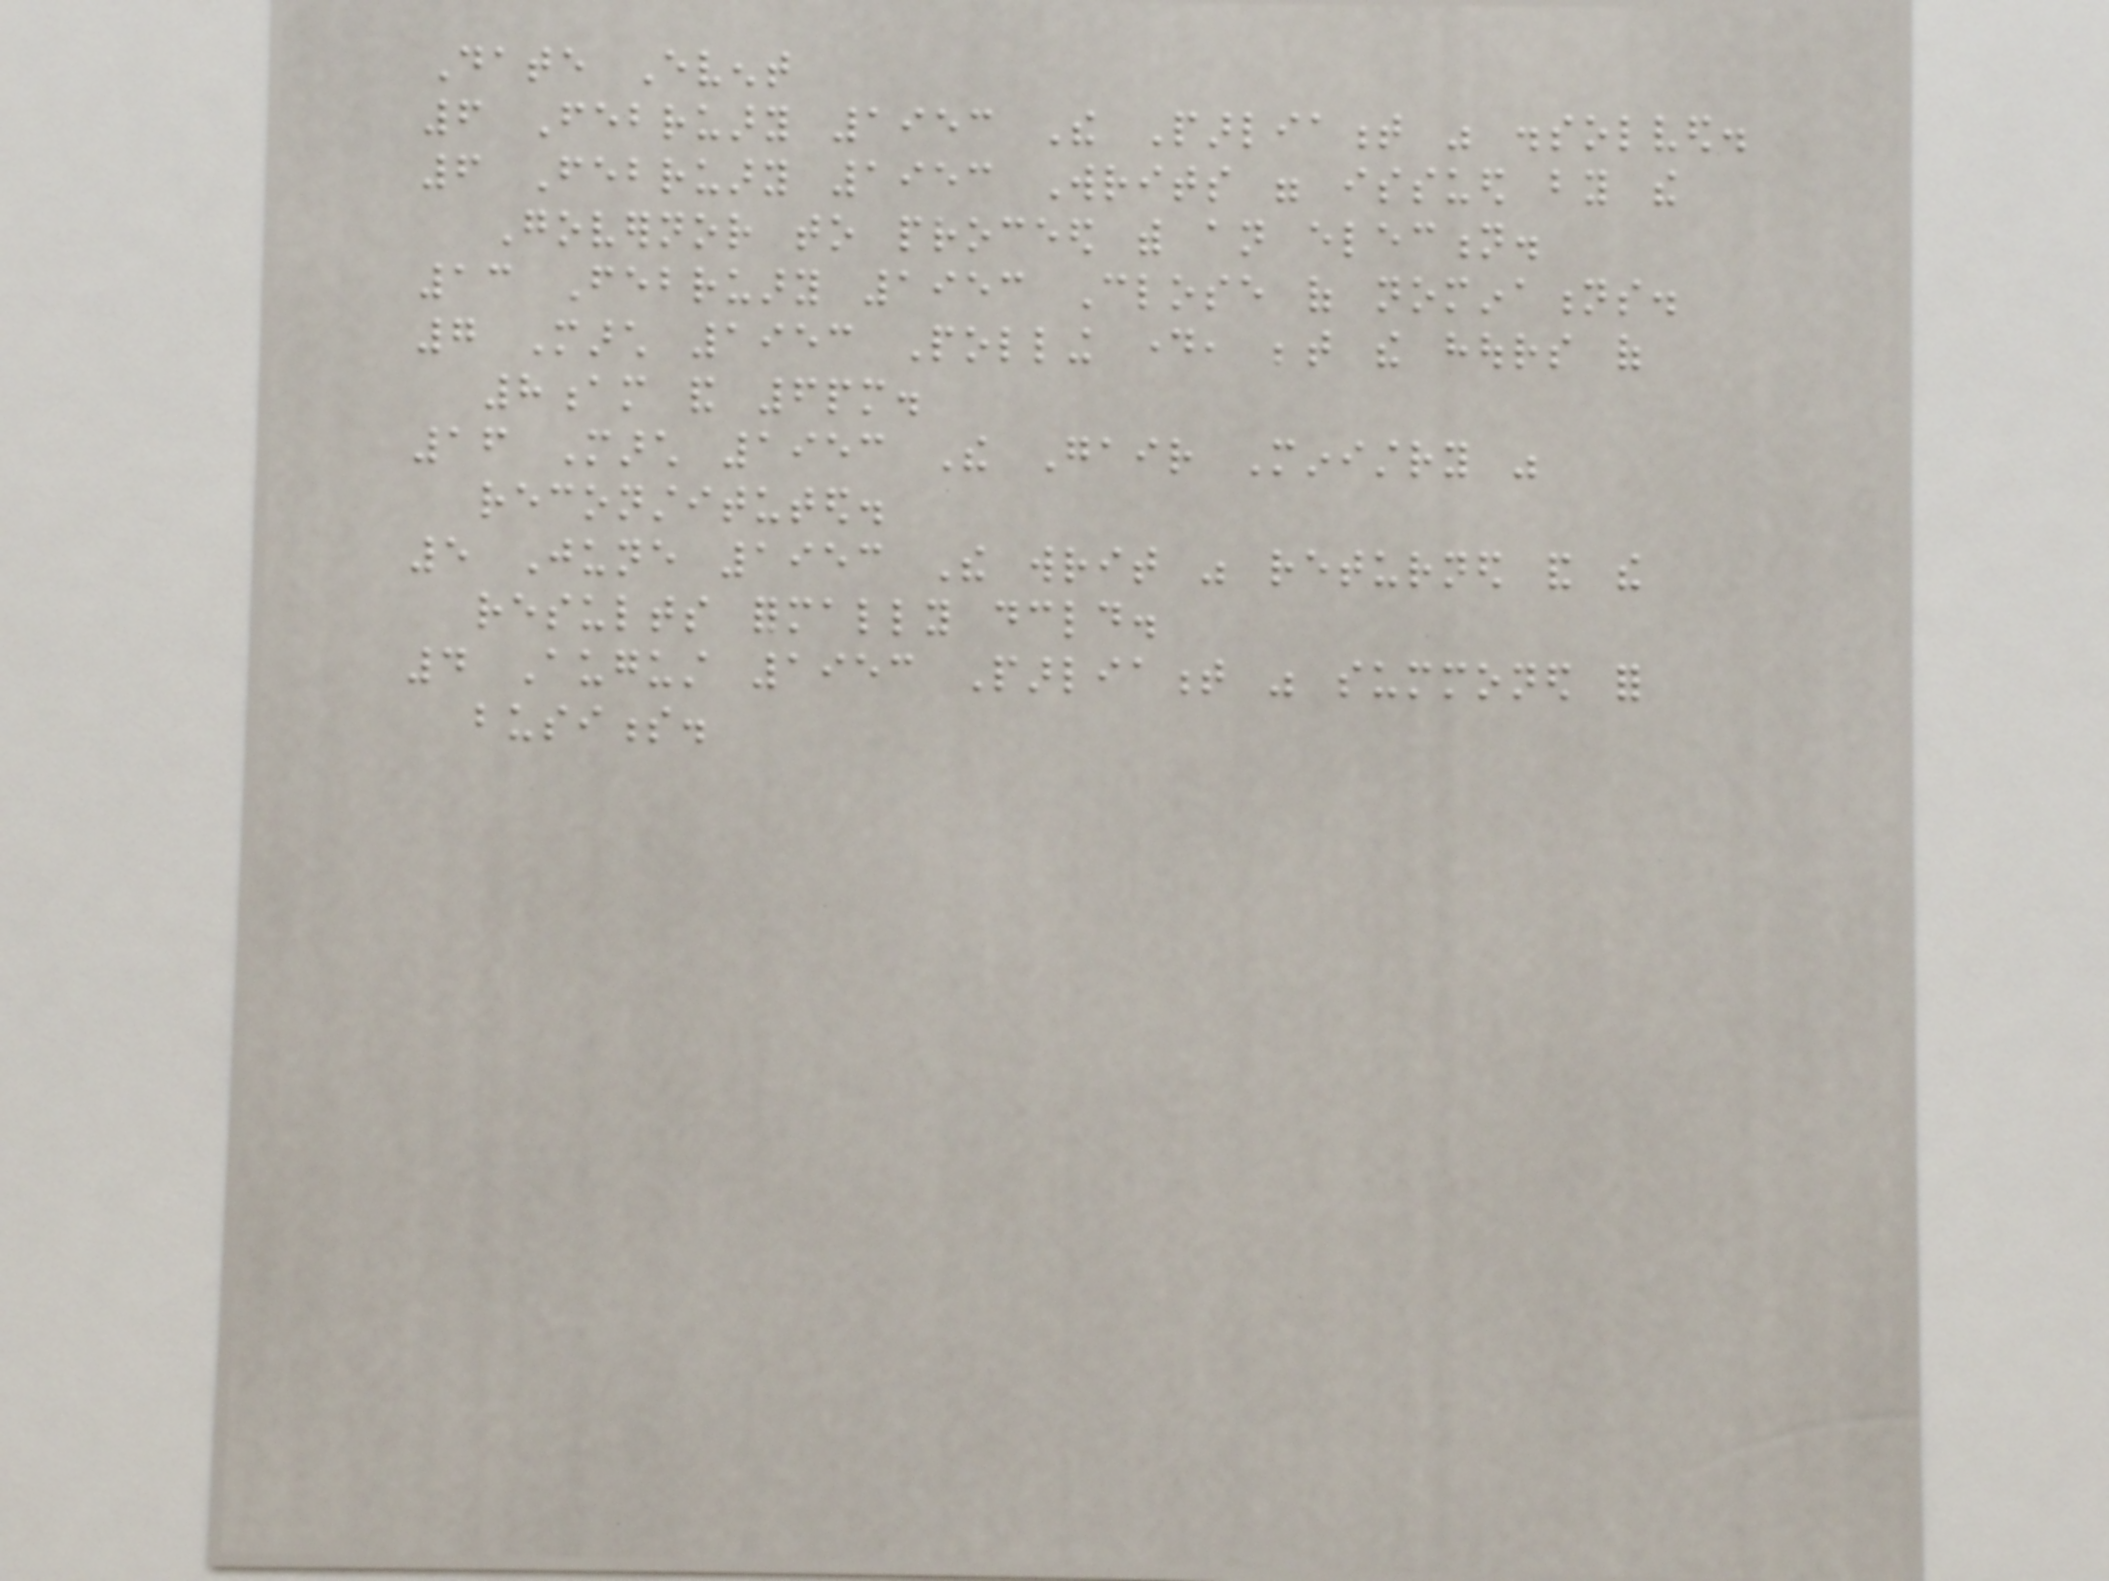Date Event
6 February 1953 The Parliament was dissolved.
6 February 1953 Writs were issued by the
Governor to proceed with an election.
13 February 1953 Close of nominations.
7 March 1953 Polling day, between the hours of
8am and 6pm.
16 March 1953 The Gair Ministry was
reconstituted.
5 June 1953 The writ was returned and the
results formally declared.
4 August 1953 Parliament was summoned for
business.
